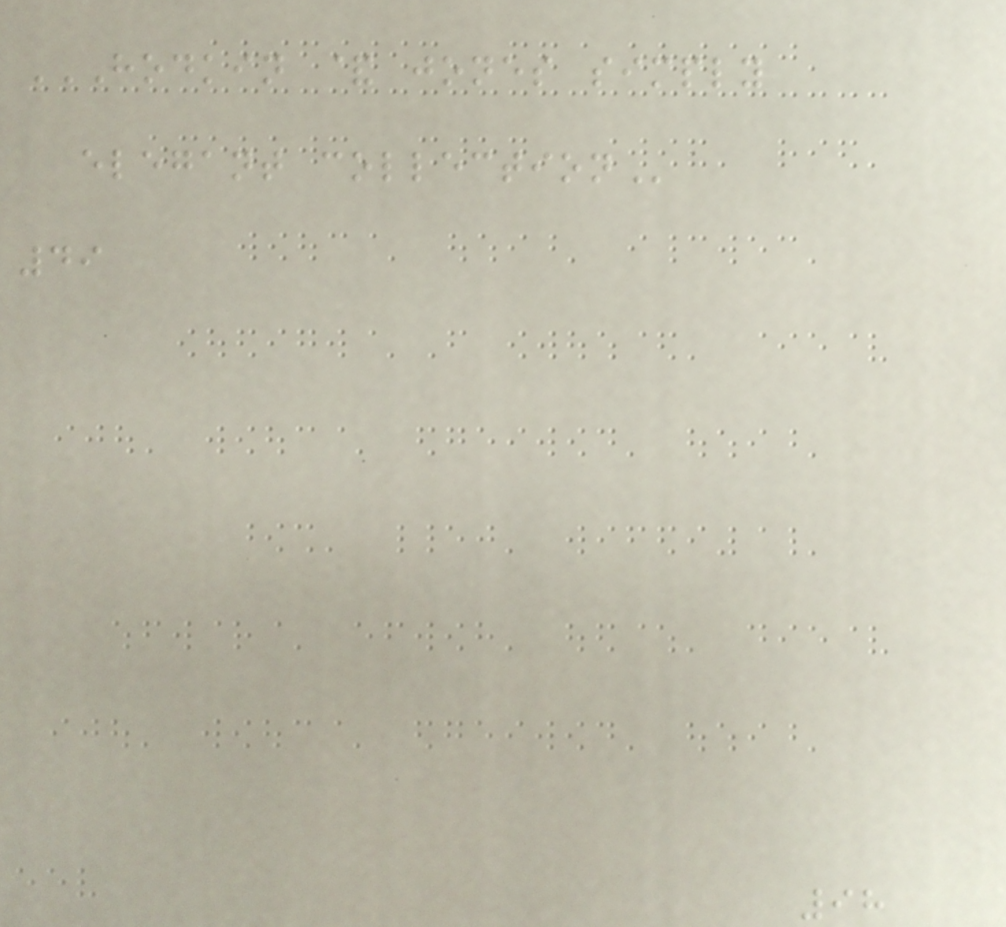HODKIN & JONES SIMPLY
ELEGANT COLLECTION
49
98
